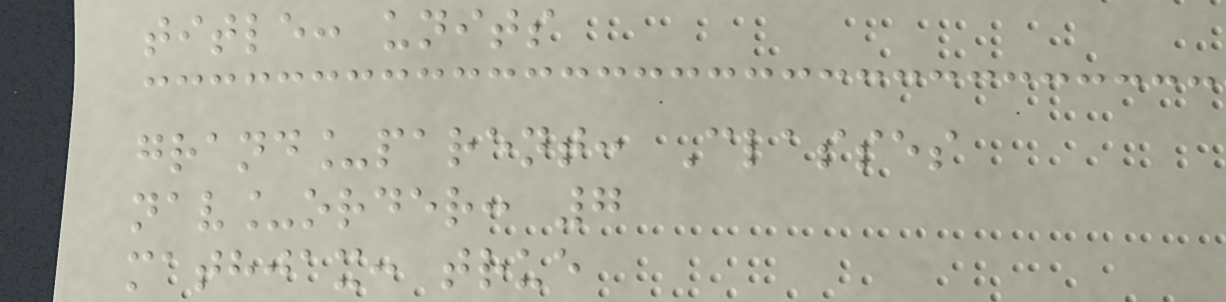title: units
grand_parent: Classes
nav_order: 7
mathjax: true
